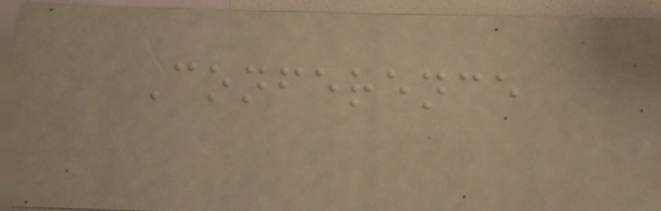Conference
